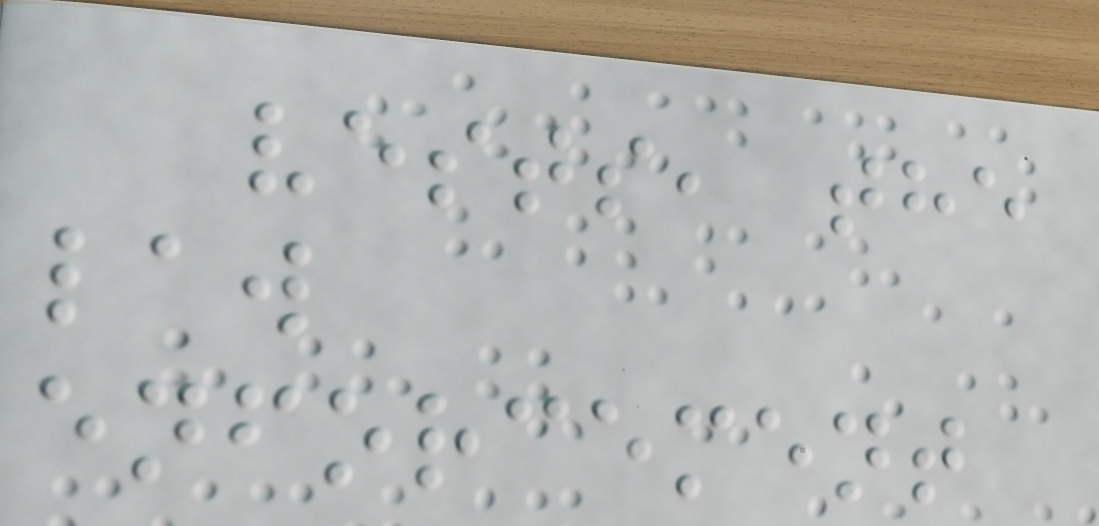vests, the
law
enforcement
